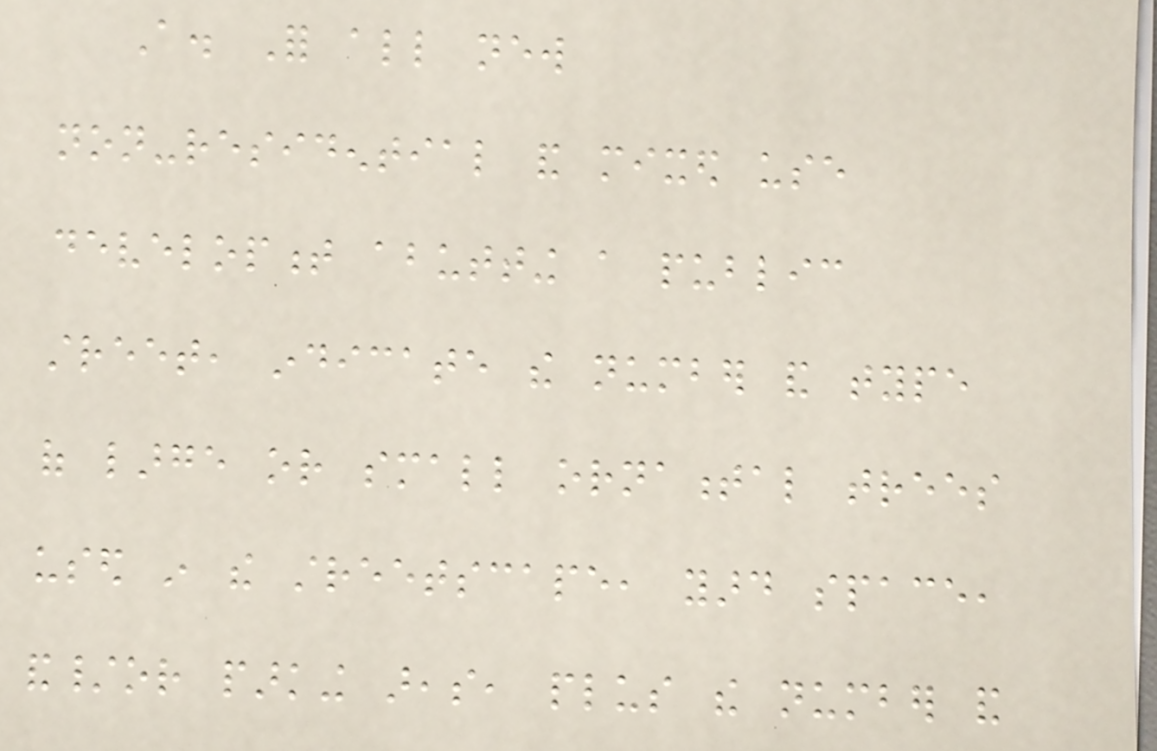A. For all new
non-residential and mixed use
development abutting a public
street, indicate the number and type
of large or small ornamental trees
used in the streetscape, yard space,
and/or parking areas, plus the number and
